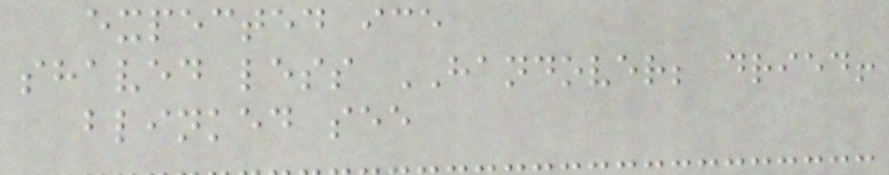expected ice
shaved less HANDOVER; dried!
blinked see
